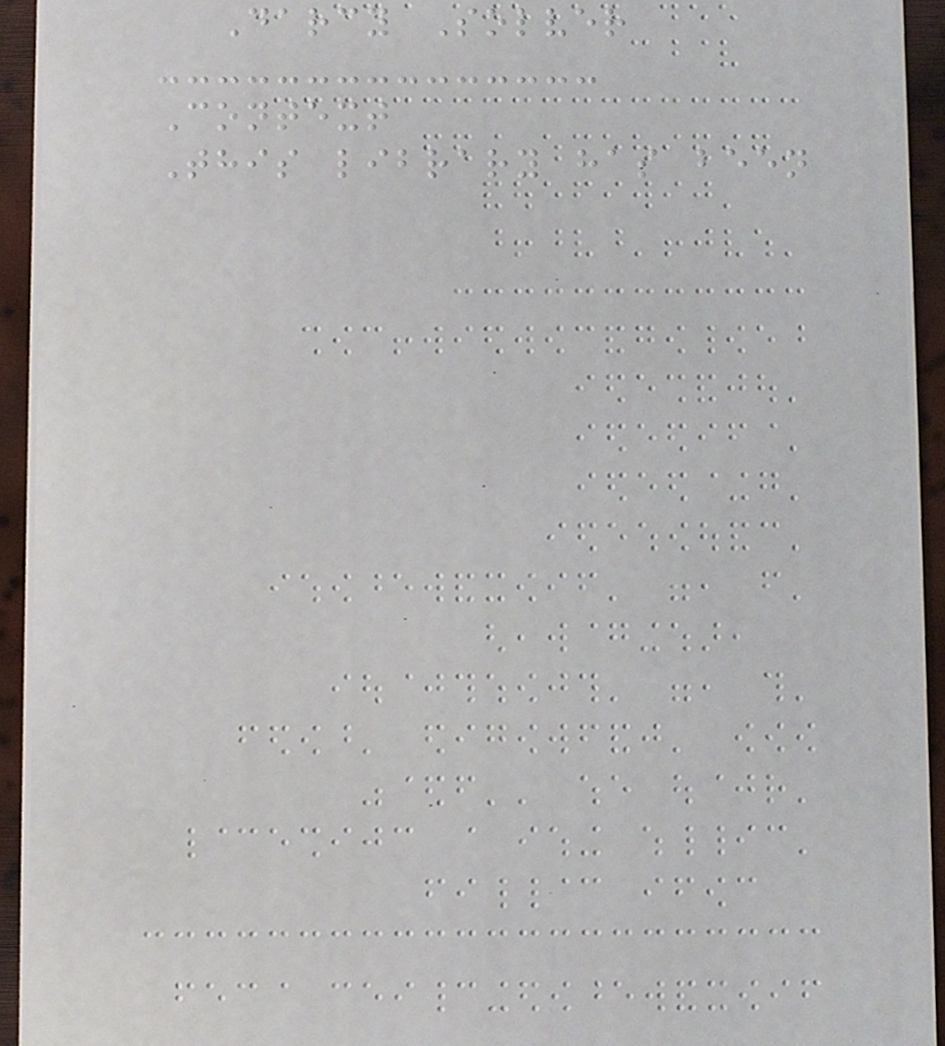Darcy Solver
Context
This library has been
